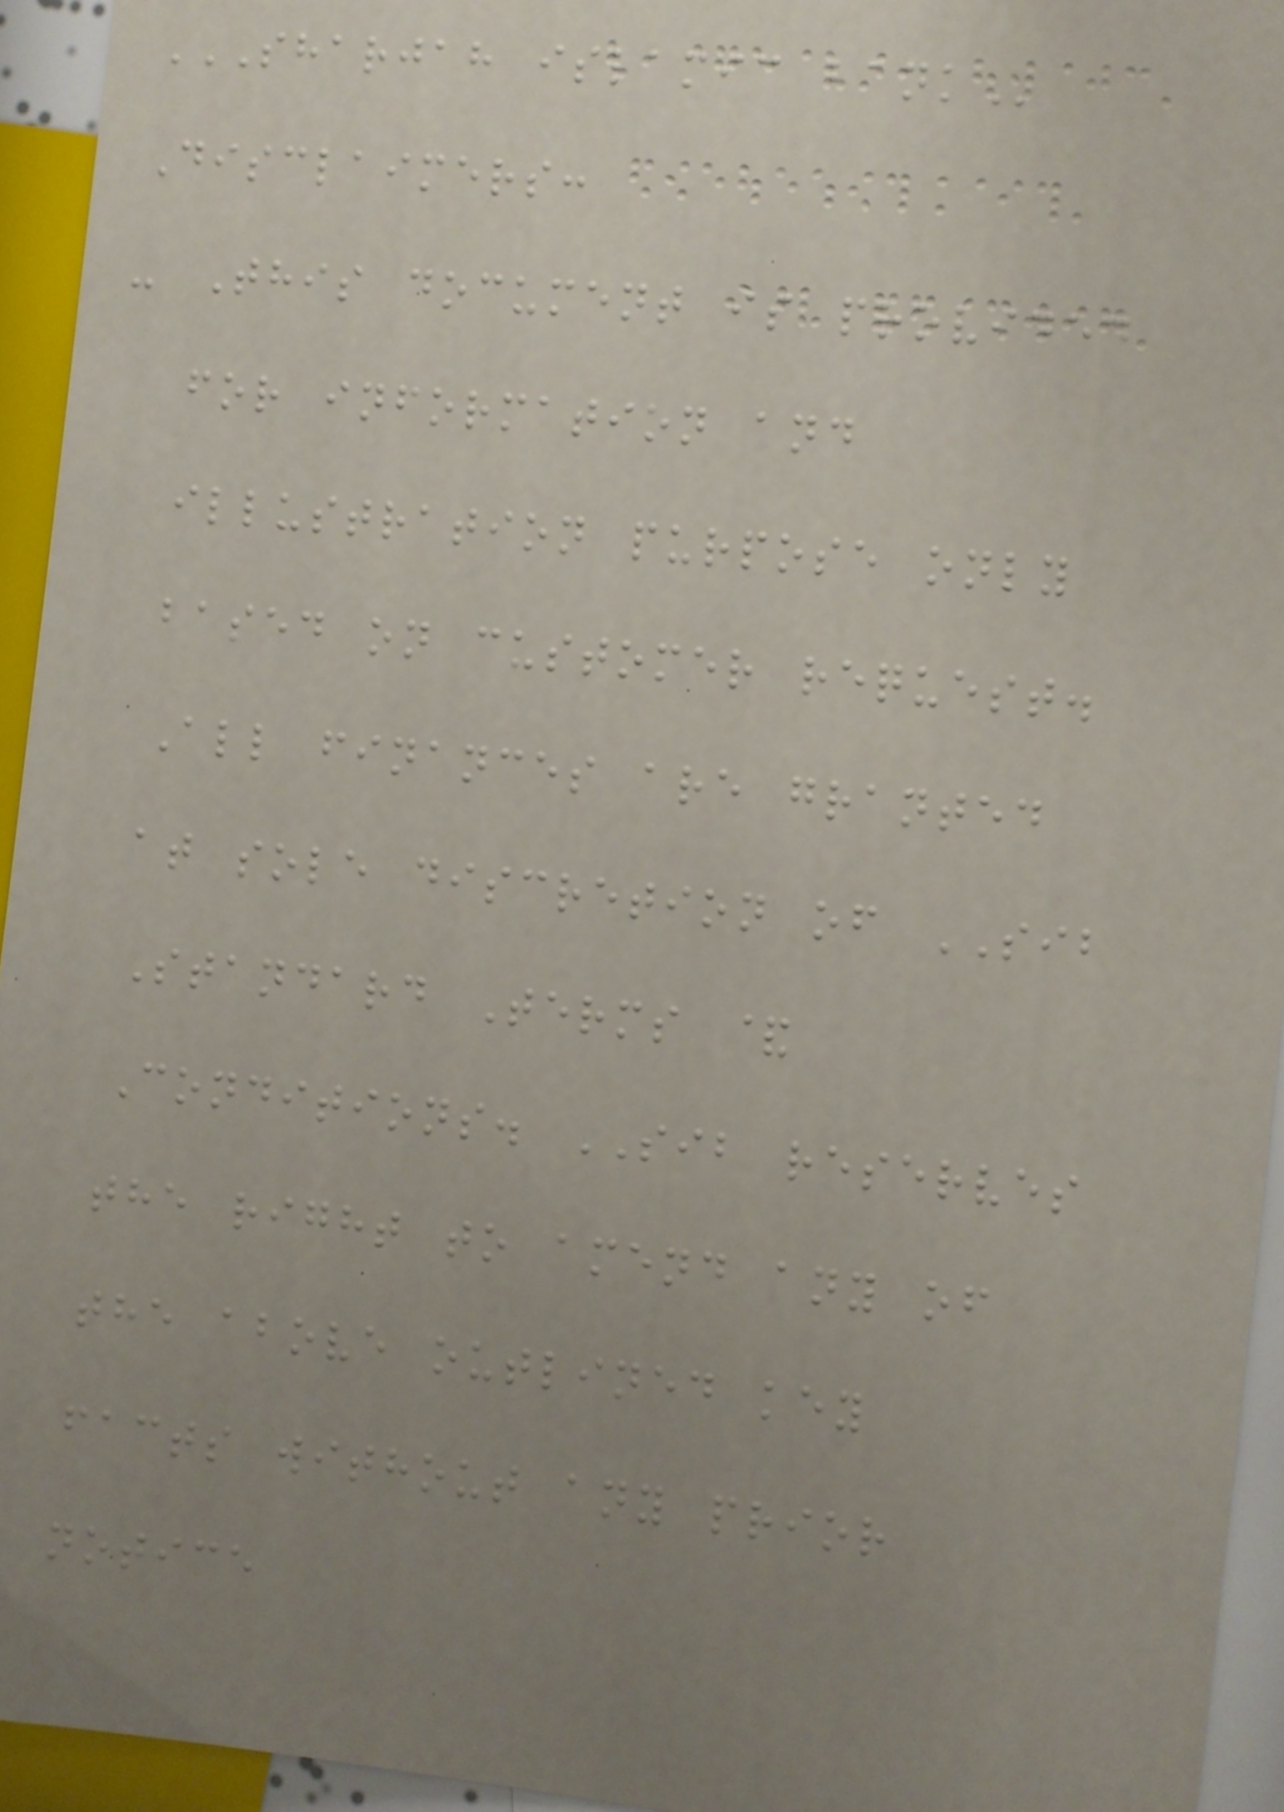SHARJAH ISLAMIC BANK
Disclaimers:
- This document is provided
for information and
illustration purpose only
based on customer request.
All finances are granted
at sole discretion of SIB
Standard Terms &
Conditions. SIB reserves
the right to amend any of
the above outlined key
facts without any prior
notice
